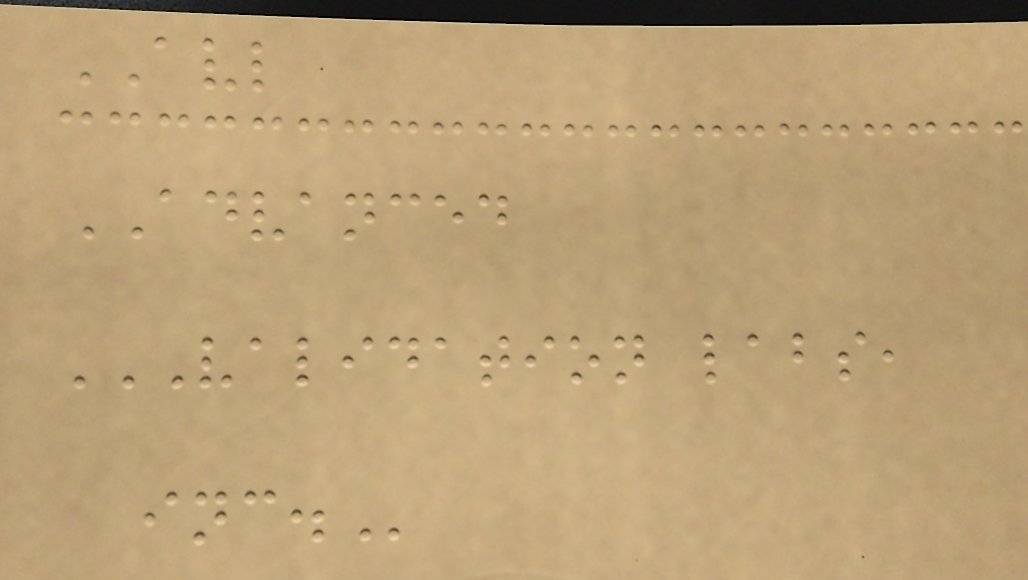AVL
ADVANCED
VALIDATION LABS,
INC.
